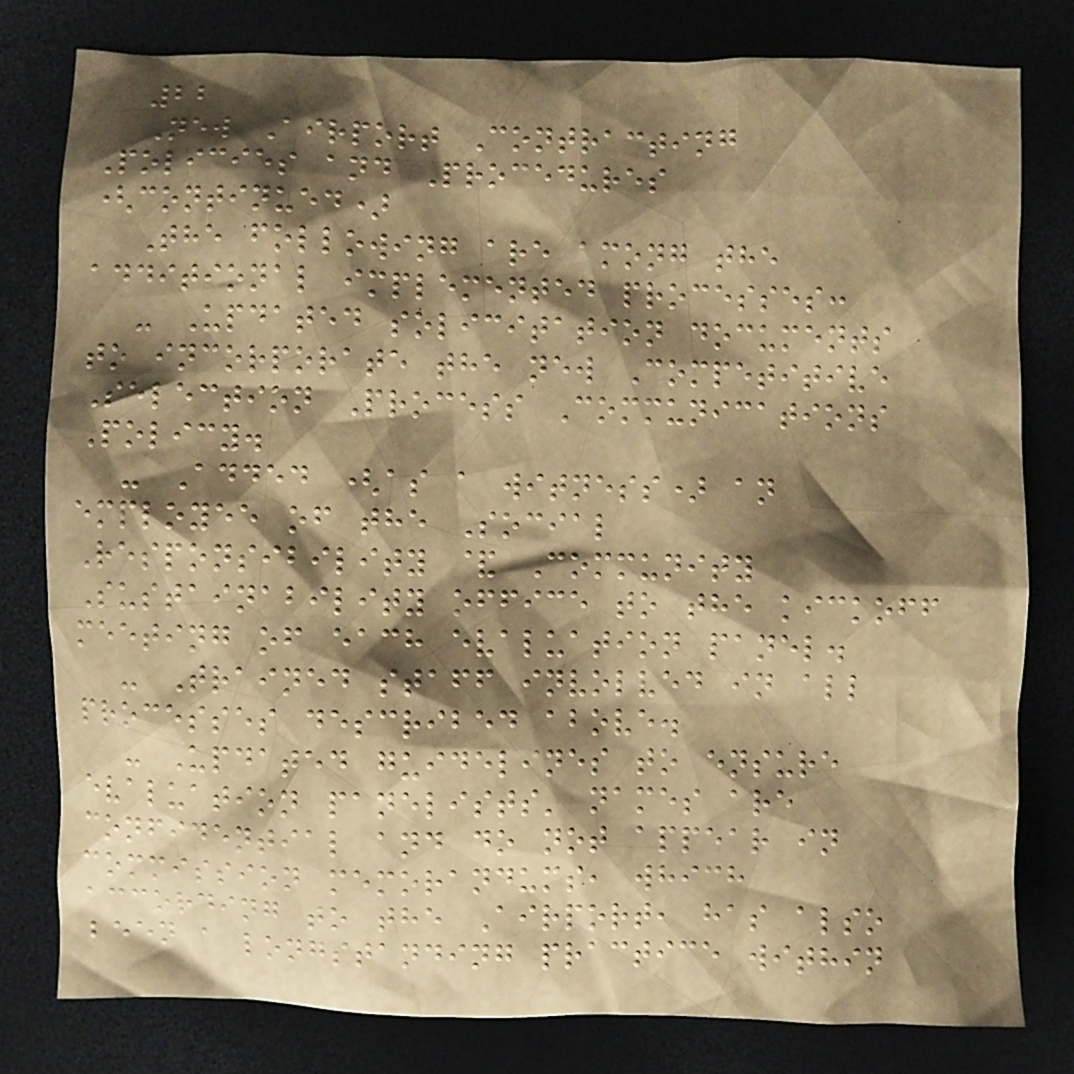22
New Airport Contracting
Policies and Procedures
(continued)
The following are among the
additional implemented processes:
- Updated solicitation documents
to incorporate the new Competitive
Selection Process Communications
Policy.
- Added (as a witness) an
employee of the Social
Responsibility & Community
Sustainability office to the kickoff
meeting of each evaluation panel.
- Trained staff involved in all
processes described above.
- Updated guidelines to ensure
evaluation panelists' names are
confidential and do not appear in
commission memorandums, which
according to the Airport, has also
been a longstanding practice within
